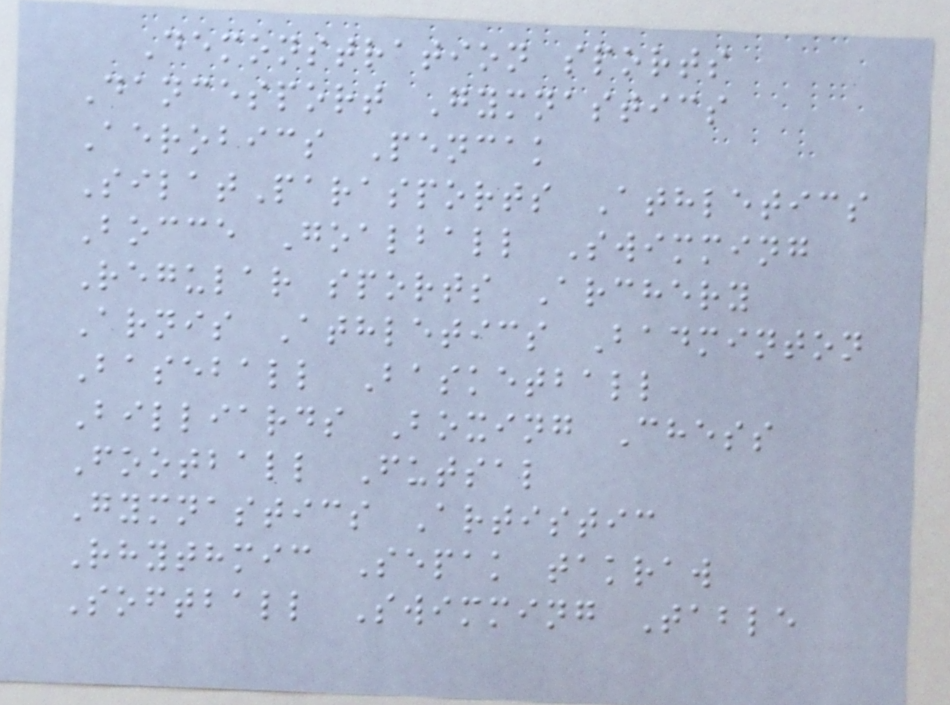Demonstration sports
Dancesport Gymnastics
Aerobics Pencak
SilatParasports Athletics
Bocce Goalball Swimming
Regular sports Archery
Arnis Athletics Badminton
Baseball Basketball
Billiards Boxing Chess
Football Futsal
Gymnastics Artistic
Rhythmic Sepak takraw
Softball Swimming Table
